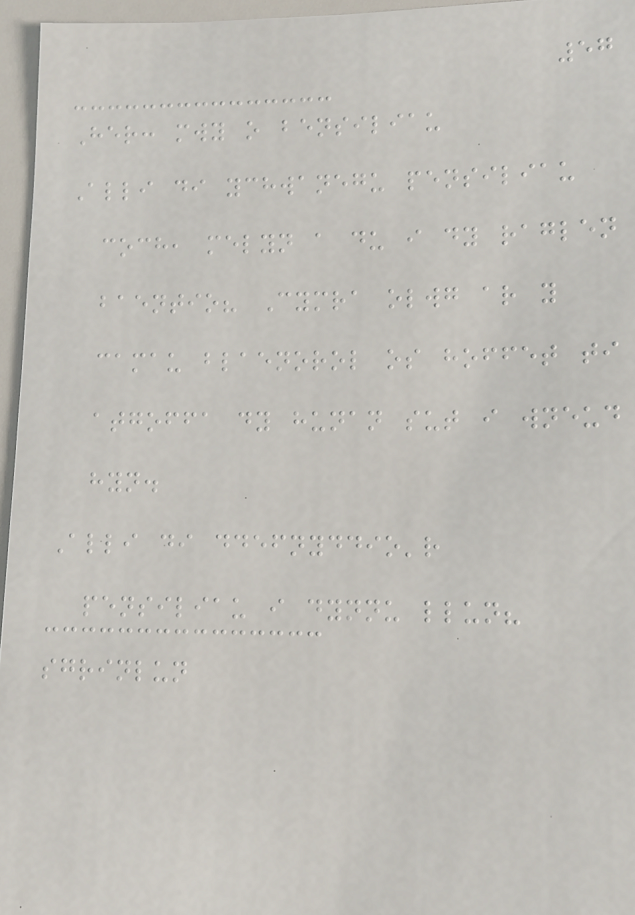57
Her: mwy o bensiliau
Alli di ychwanegu pensiliau
coch, melyn a du i dy raglen
baentio? Cymra olwg ar y
camau blaenorol os hoffet ti
atgoffa dy hunan sut i wneud
hyn.
Alli di ddefnyddio'r
pensiliau i dynnu llun?
sgrinlun
